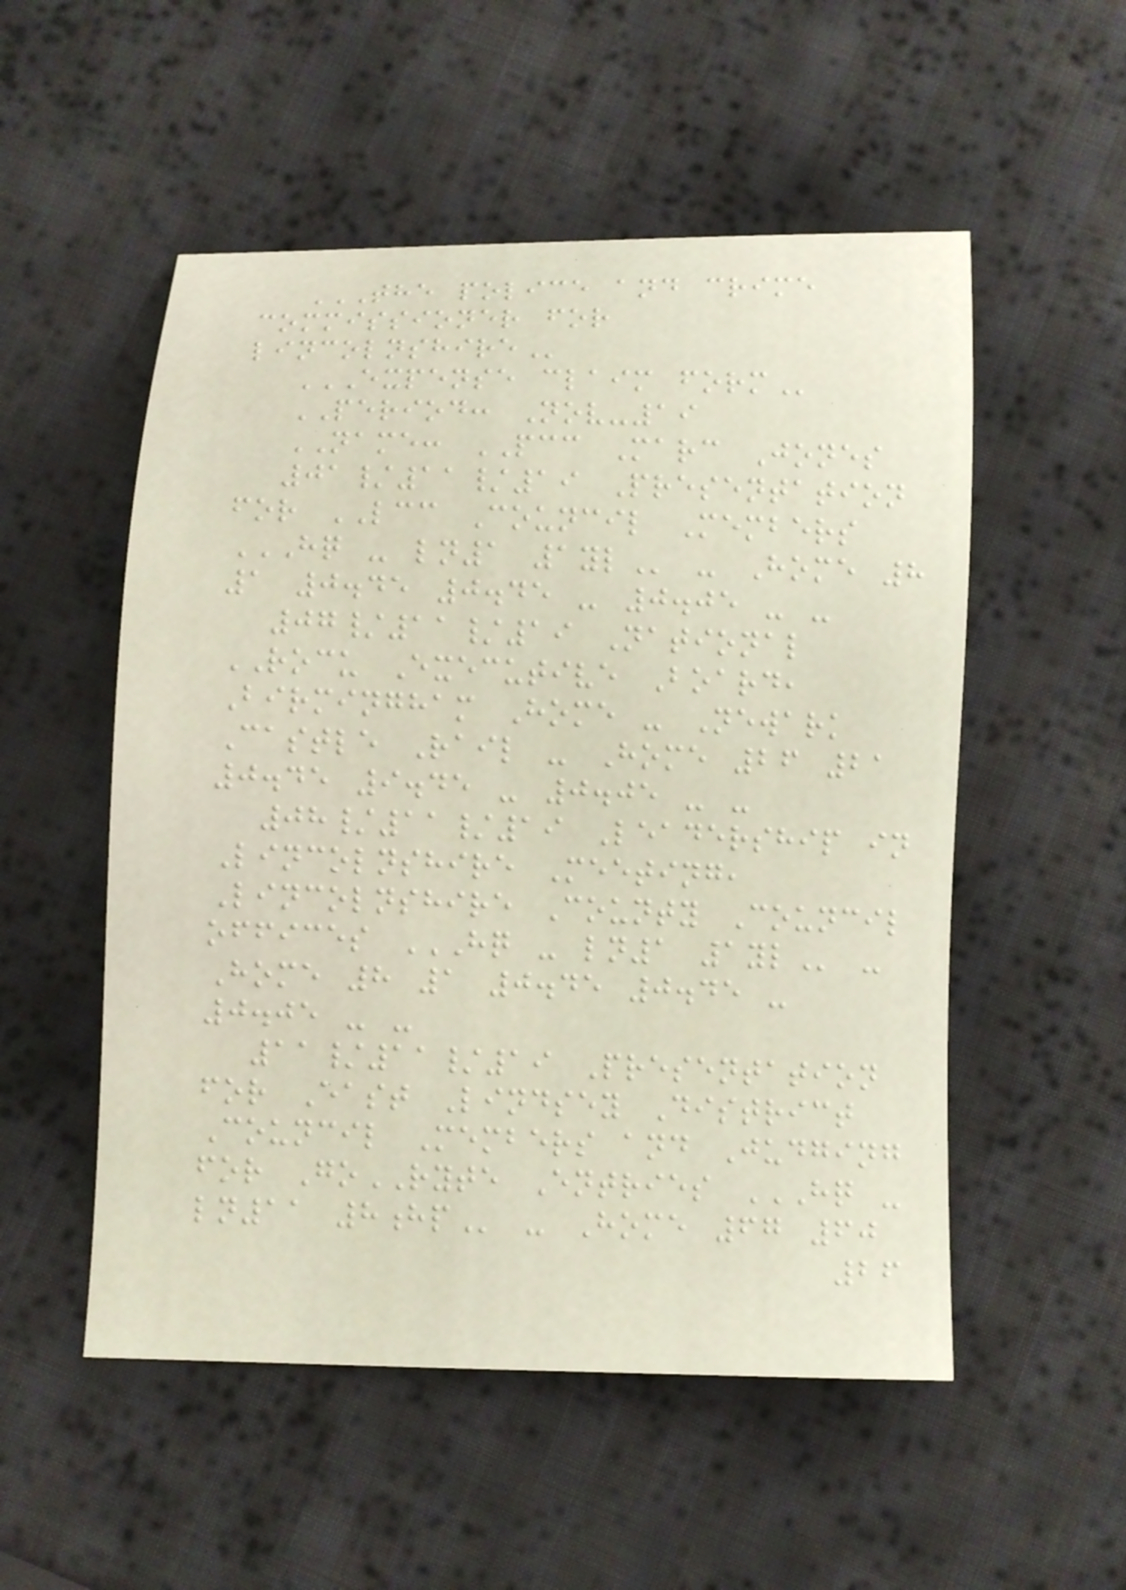THE POLICE AND CRIME
COMMISSIONER FOR
LINCOLNSHIRE
EXPENSE CLAIM FORM
PERIOD: Nov-19
NAME: PCC Marc Jones
01/11/19 Presentation
for LCC Council Members
HQ - LN1 1YL - Home 8
1 0.45 0.45 - 0.05 - -
07/11/19 National
ROCU Executive Board,
Birmingham Home - Newark
Castle Rail - Home 26 21
0.45 9.45 - 0.05 - -
08/11/19 Leadership in
Lincolnshire Meeting,
Lincolnshire County Council
offices HQ - LN1 1YL -
Home 8 1 0.45 0.45 -
0.05 - -
11/11/19 Presentation
for East Lindsey District
Council Members and Judging
for GoRYTE Entries HQ -
LN11 8HP - Home 67 60
26
